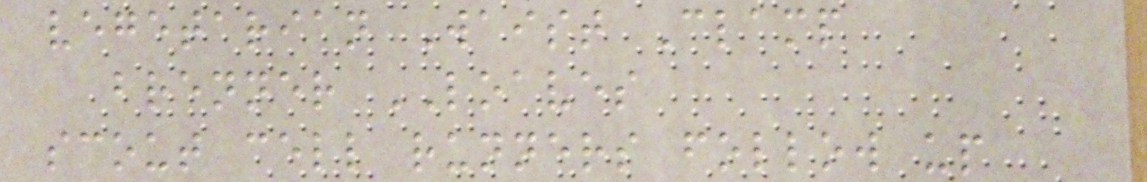vegetarian Waist Clamp
brenner LOAVES
scout cell runners follow up
